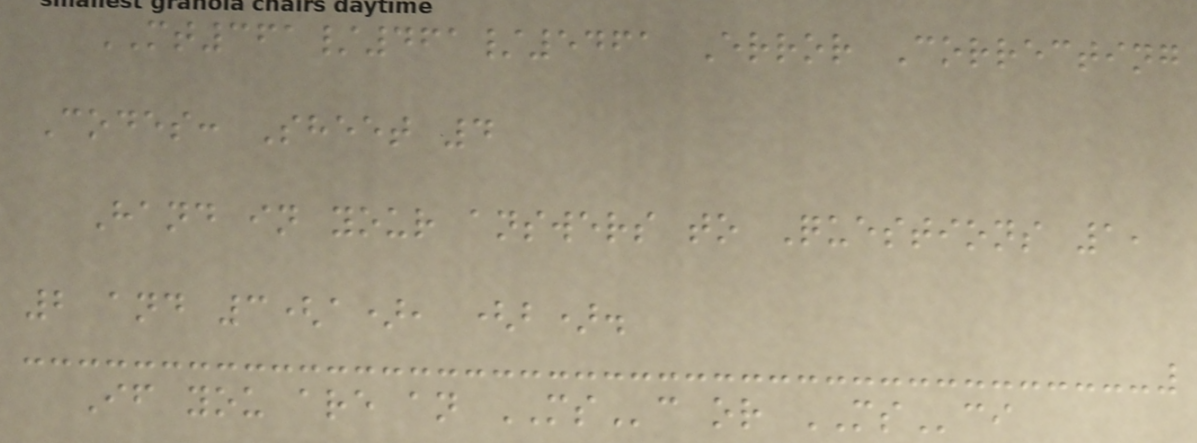MT361/461/5461 Error Correcting
Codes: Sheet 4
Hand in your answers to Questions 1,
2 and 3(a), (b).
If you are an MSc or MSci
